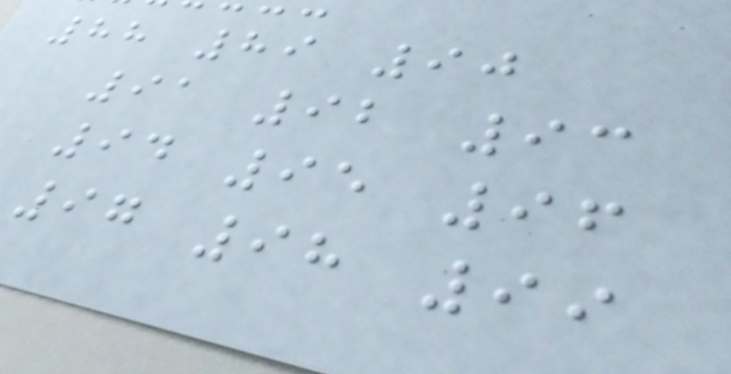88 89 90
91 92 93
94 95 96
97 98 99
